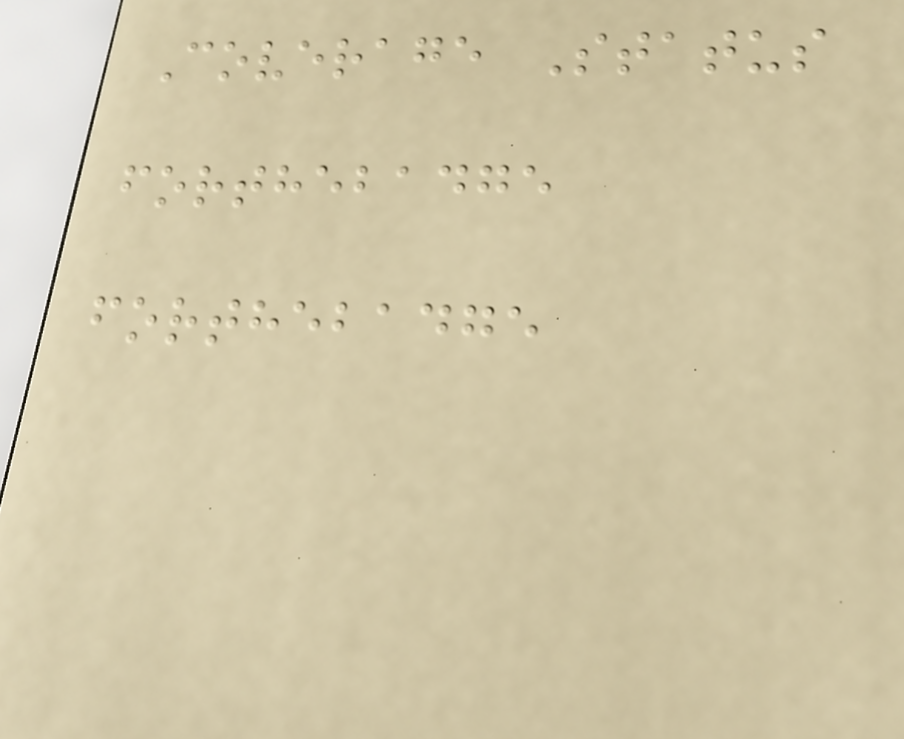Coverage Status
forthebadge
forthebadge
